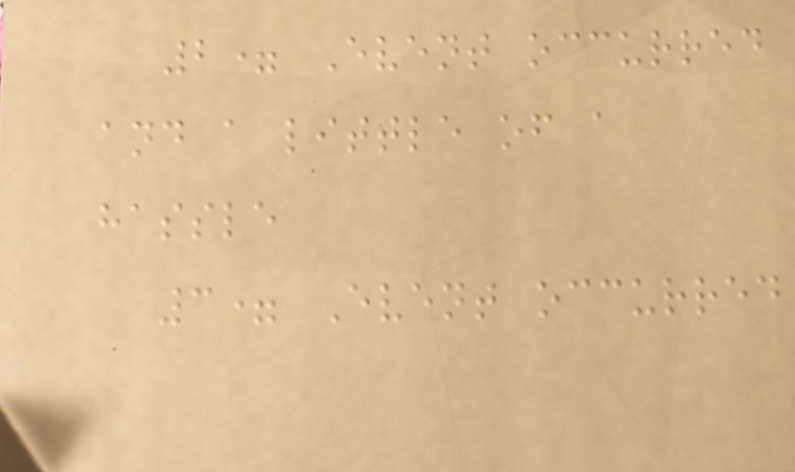2= Event occurred
and a little of a
hassle
3= Event occurred
